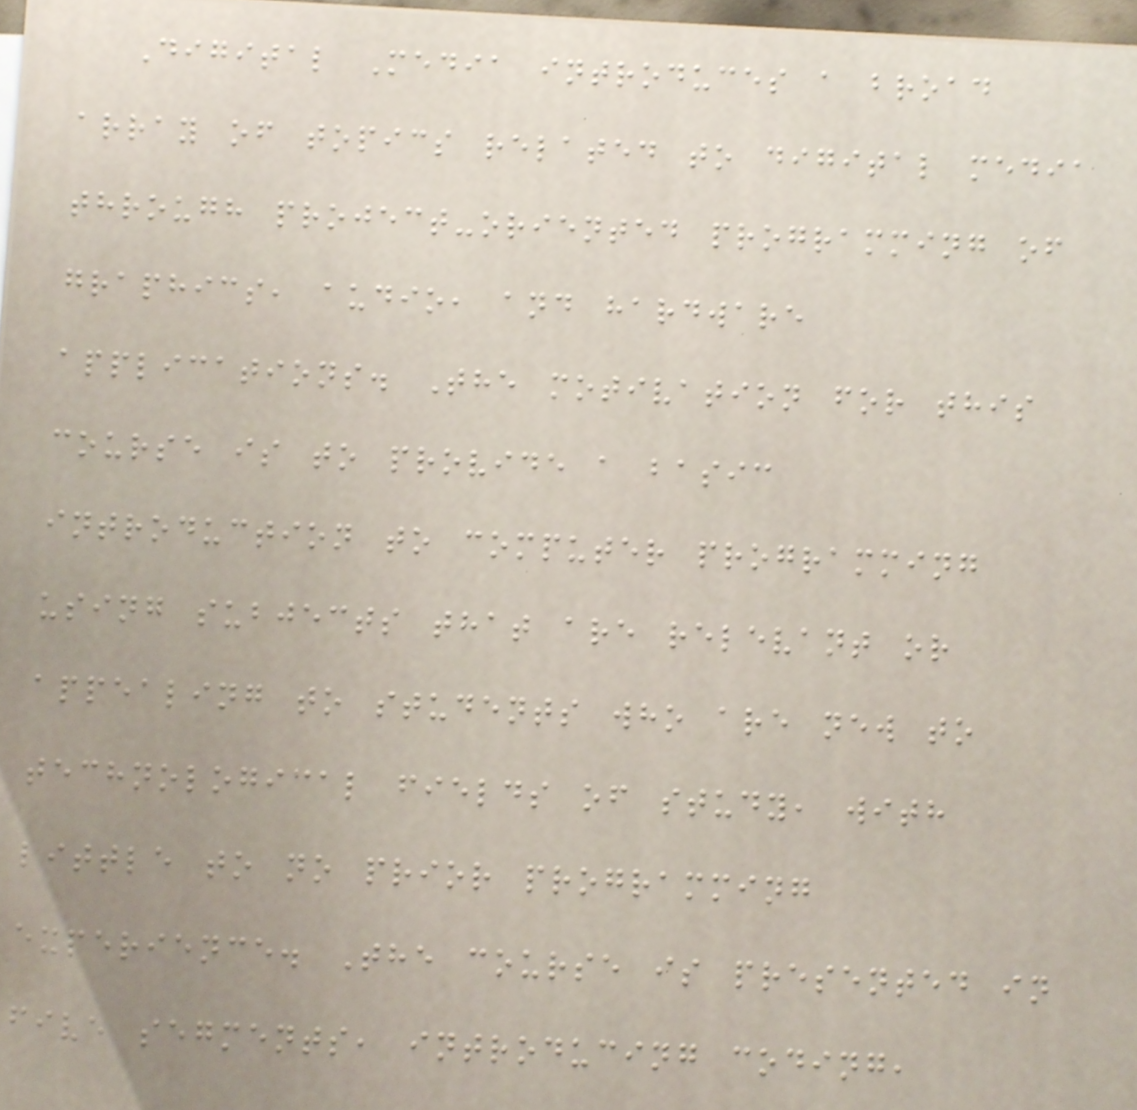Digital Media introduces a broad
array of topics related to digital media
through project-oriented programming of
graphics, audio, and hardware
applications. The motivation for this
course is to provide a basic
introduction to computer programming
using subjects that are relevant or
appealing to students who are new to
technological fields of study, with
little to no prior programming
experience. The course is presented in
five segments, introducing coding,
